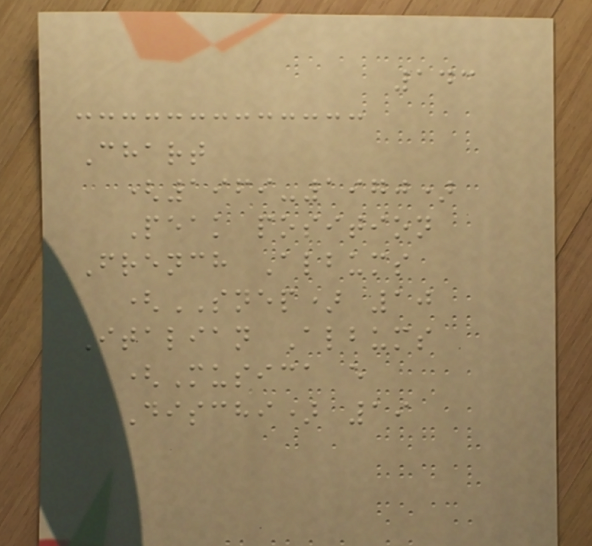143
Chart
(1969-1970)
Peak position
French Albums
(SNEP) 10
Italian Albums
(Musica e
Dischi) 19
